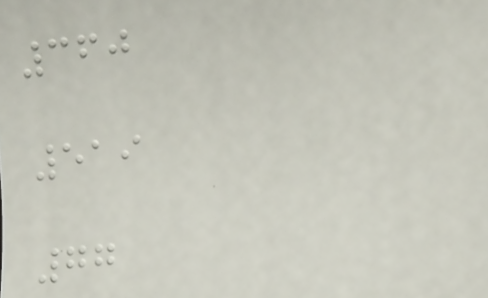360
519
77
